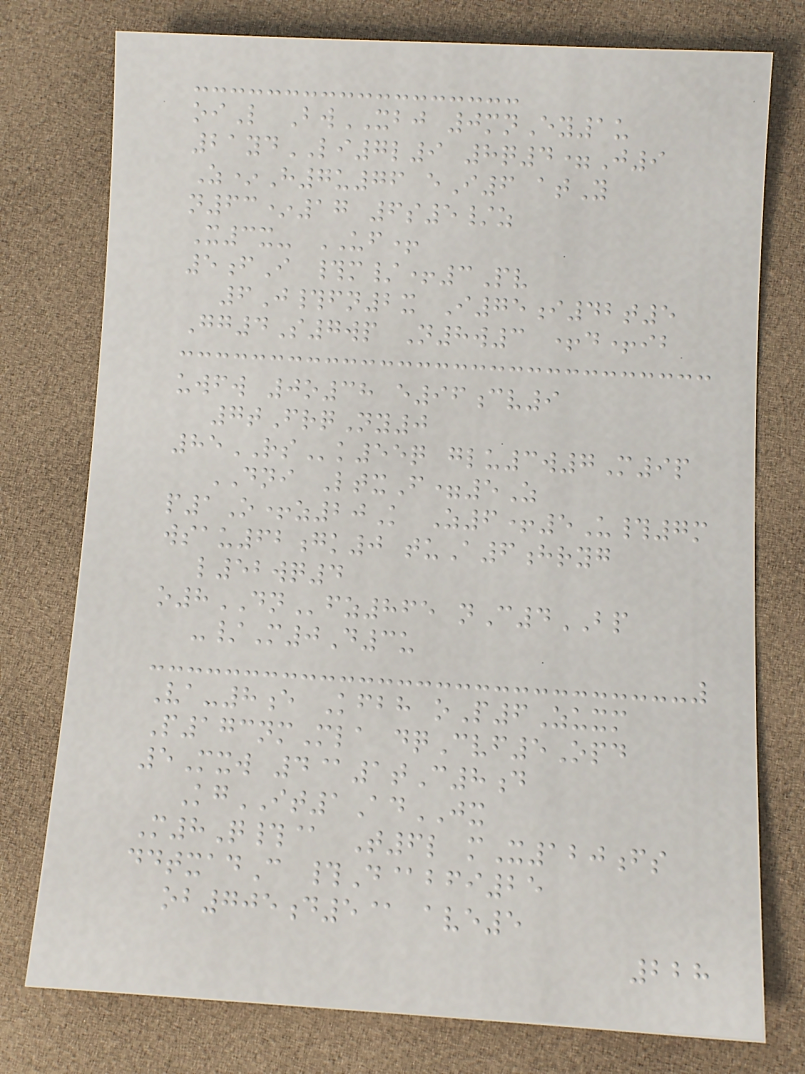oiL BwXBJ 0mnEy1u
21ydLI7l9 8q4=J9
Z*H7u76 eI6 atY
n63*17 6s5/z
X3x- UF+
5fI #m/+3Pv
6J#fn2x I75i42t5
Gg4S7wp N8w3 +d+ib
uwfw 0o38 e96cv9
7tFrqNy0
85RSk55q glu3w7M9p
DNI LtxF=5Z
p1O+z20K Z6+5U#7m
wsau62gk0 tuA6hryg
l52wq4
o8DNfz865 nC4BP
-/M0D3u
Va-8e Kfbh oP6Zuxm
P173nmMla dqCvf5Opd
5Mxw 4@1tC8d
KgIT1AdJX
M8Q#@ T6l mX120fs
ddtxadC #D@bfi25
ob705d5@ ave5
228
